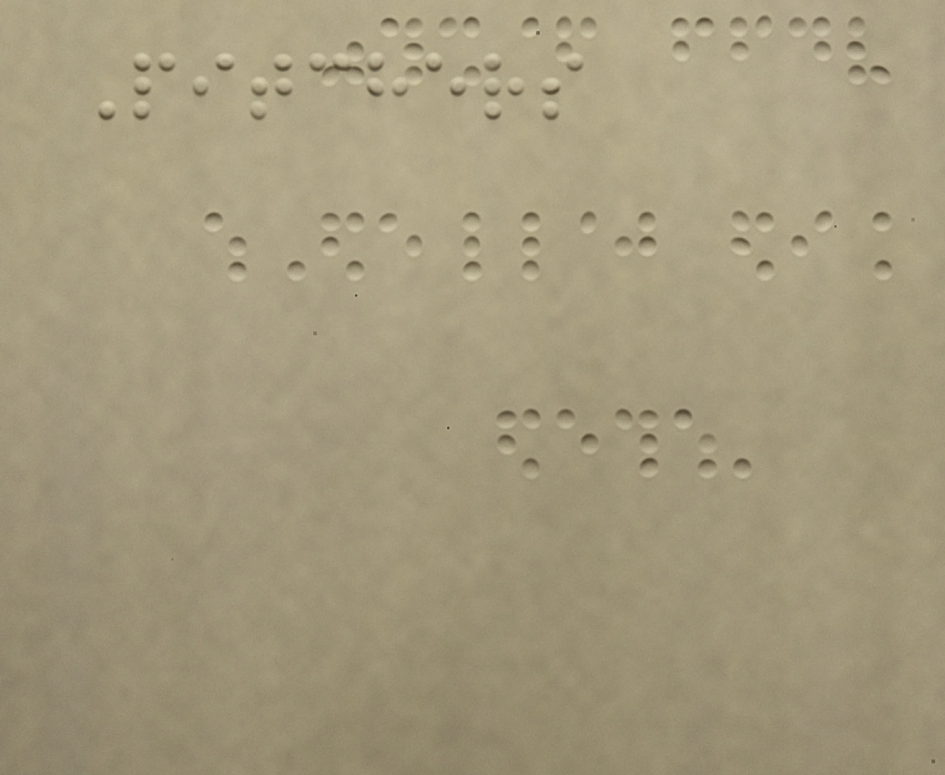Pitchers
